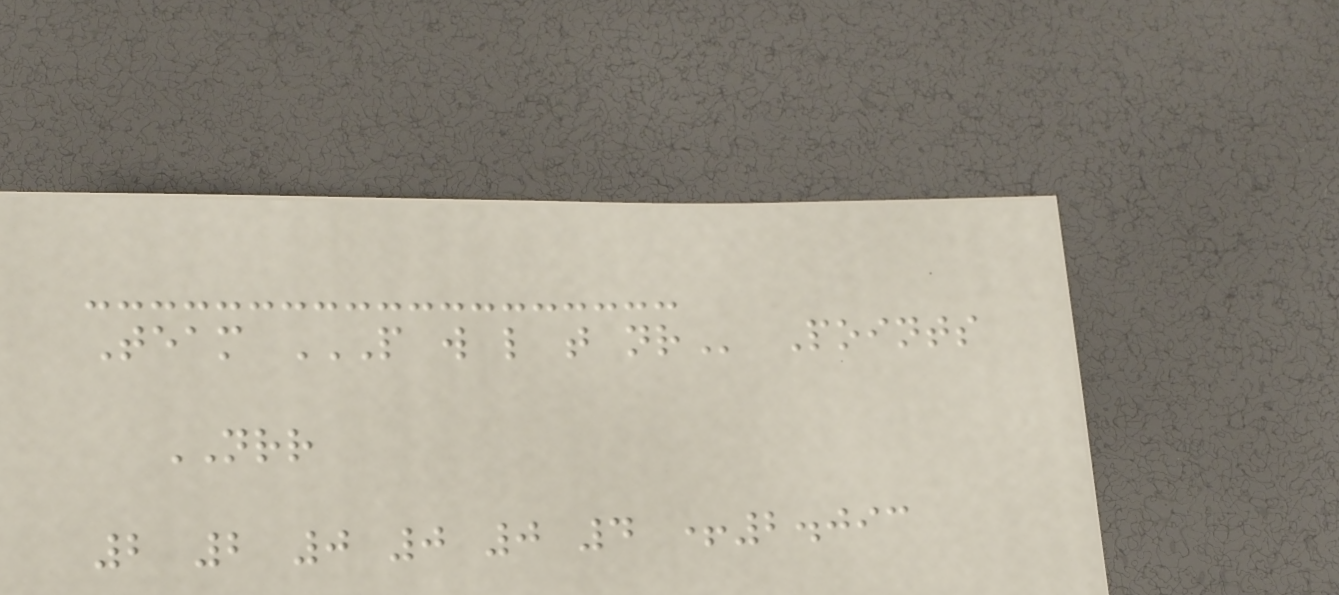Team P W L T NR Points
NRR
2 2 0 0 0 4 +2.093
